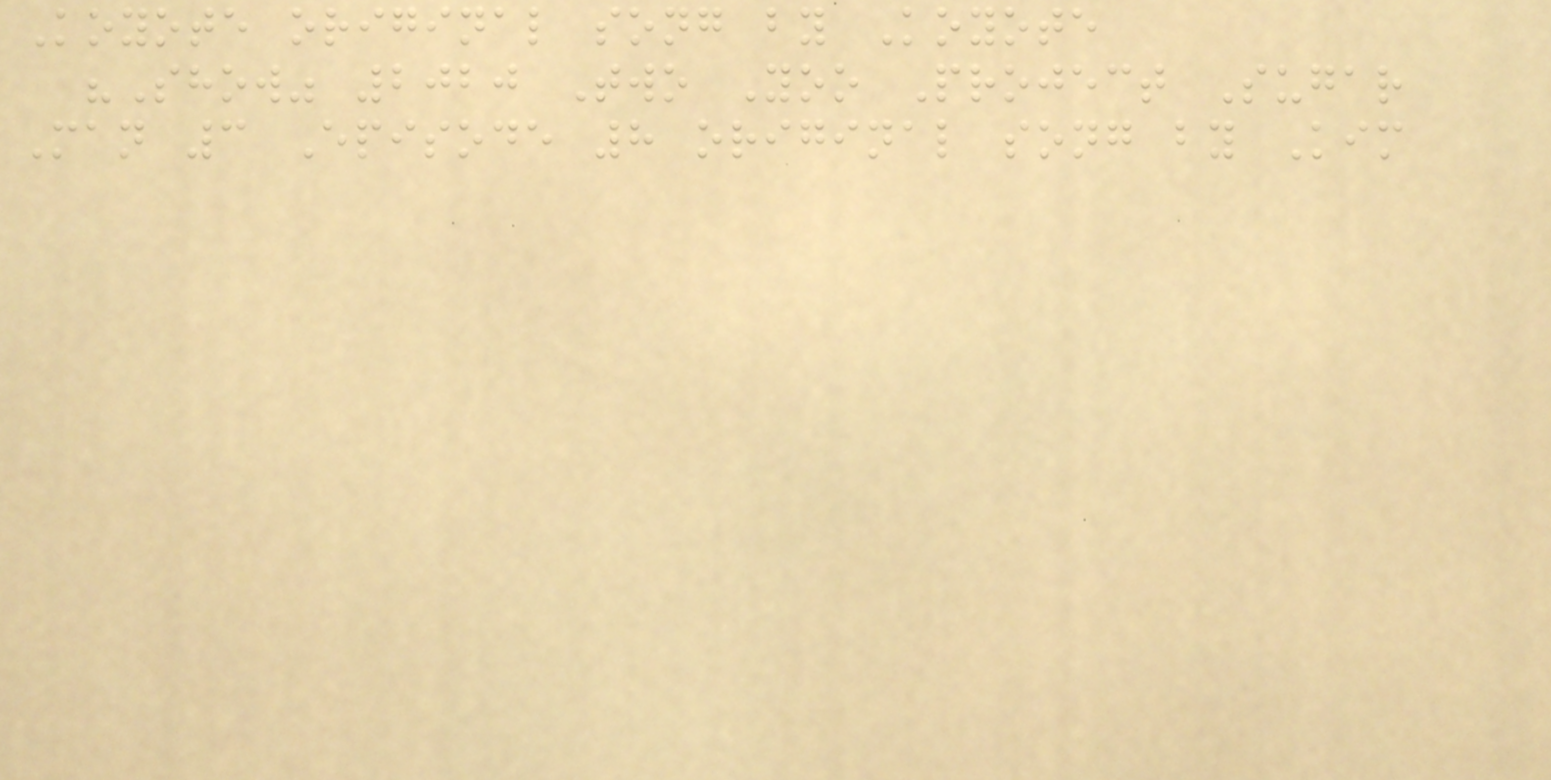Koyote original song by Koyote
"Show" 2020 Two Yoo Project Sugar
Man 3 Episode 8 original song by Kim
